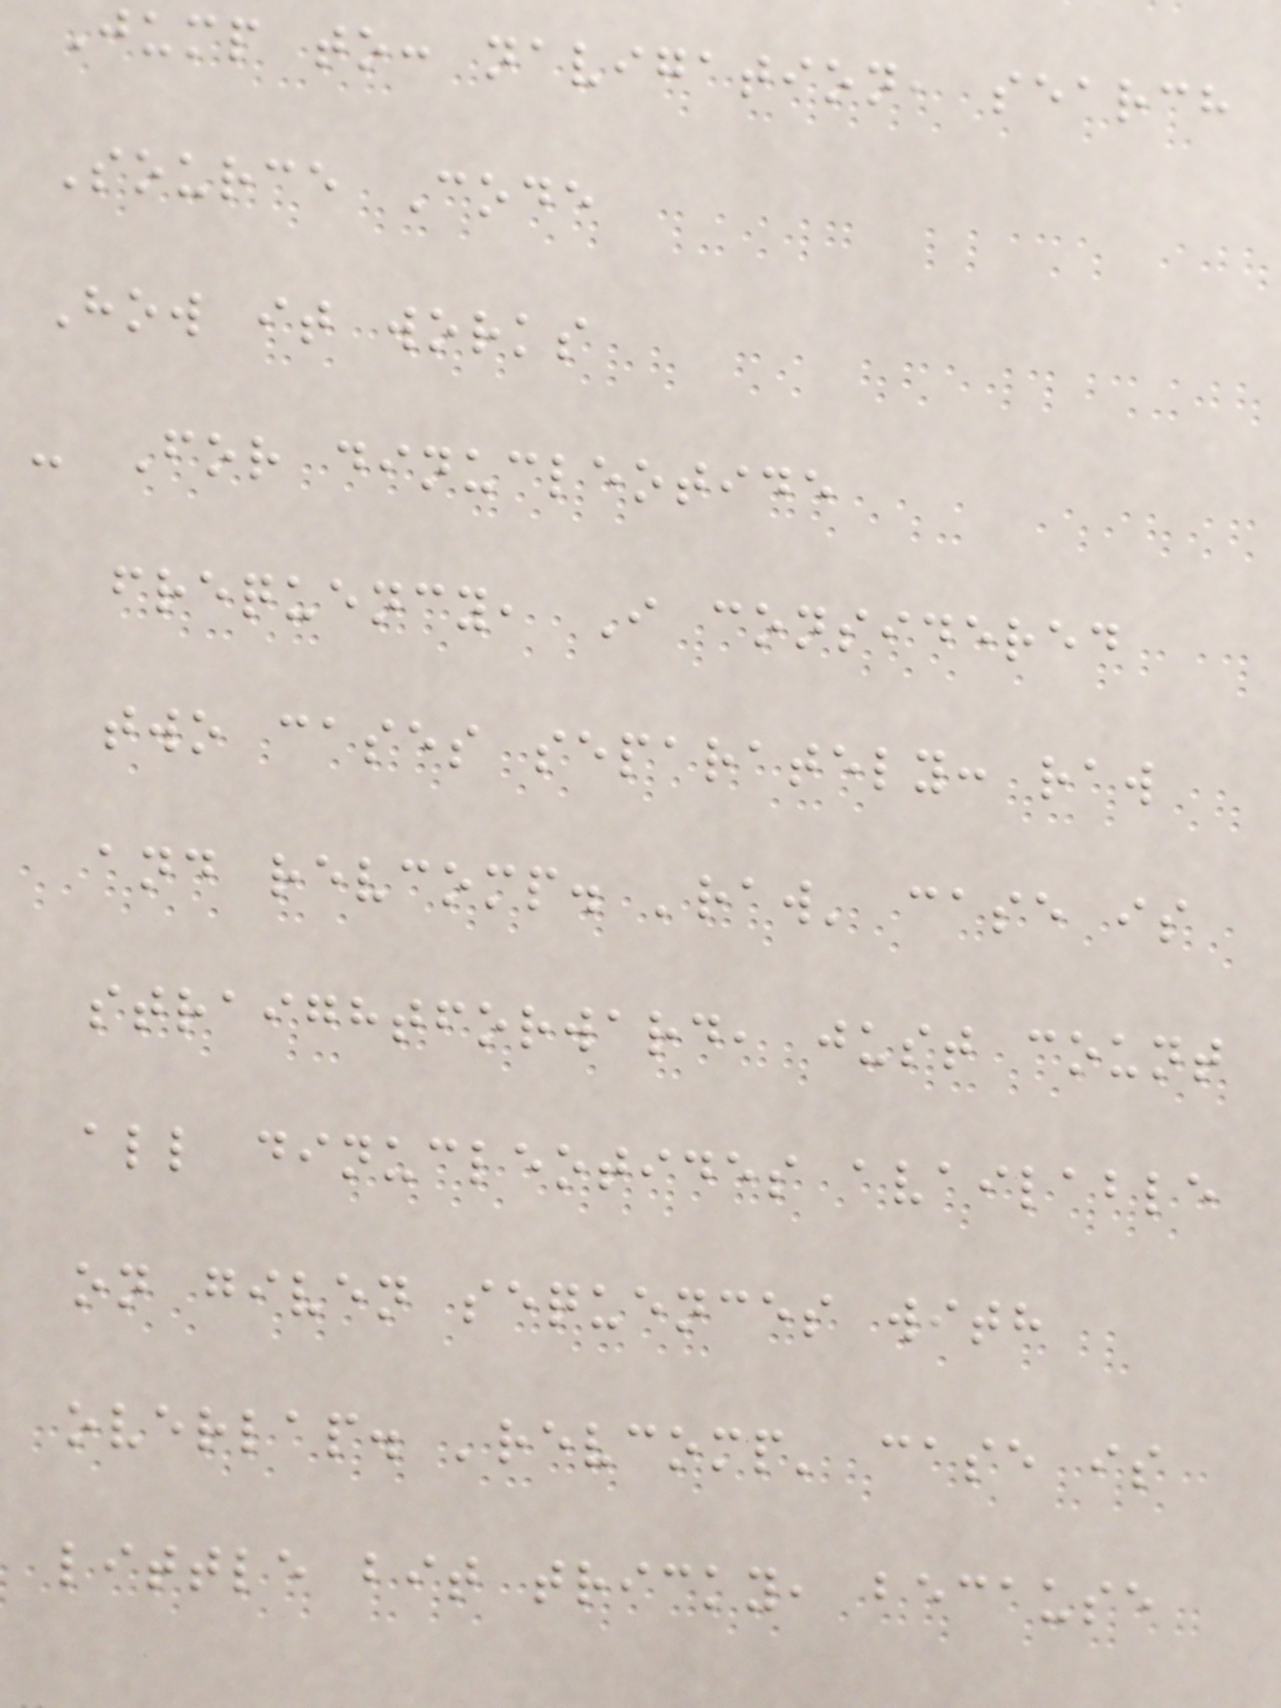Jump to: navigation, search
Source Code
How it works
- For dinucleotide
frequency, I considered
two cases separately: raw
and revcomp. 'raw' case is
straightforward, just count
all dinucleotides available
on given sequences with
overlap. 'revcomp' case is
little bit tricky, because
